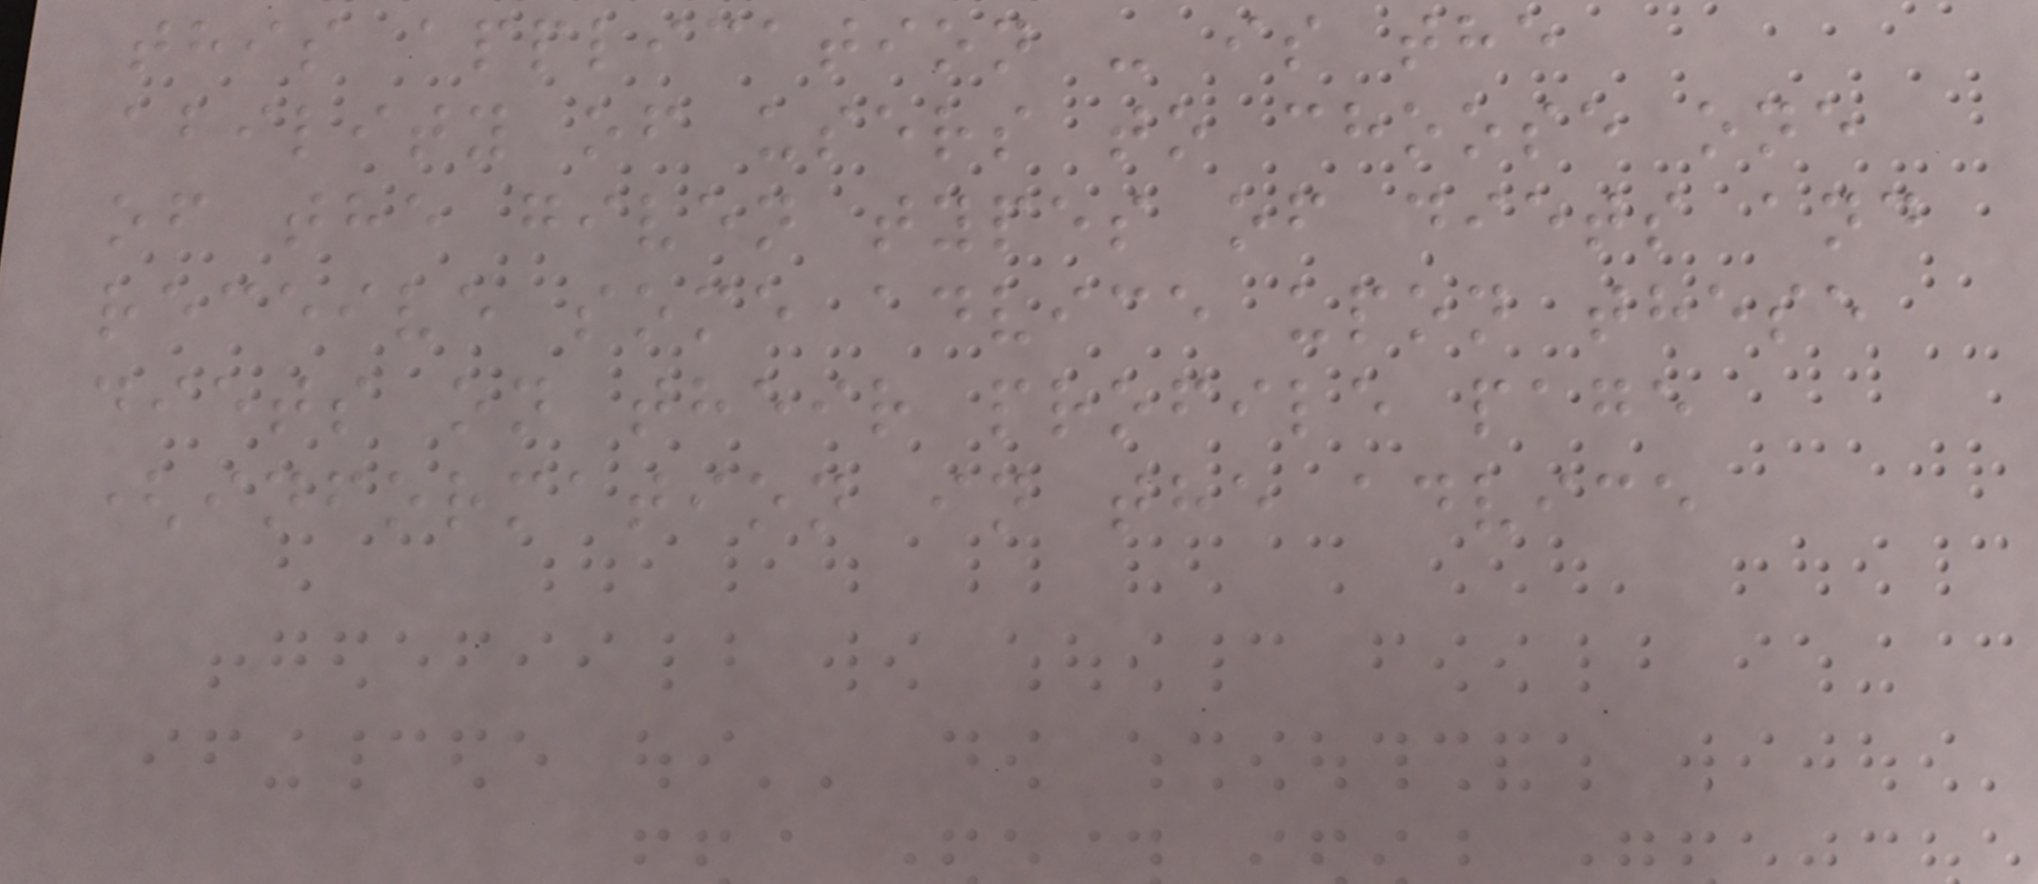this application - is the
ability of users to choose one
of the given types of diets and
receive some advice upon these
diets on their profile page
(information in the advice
